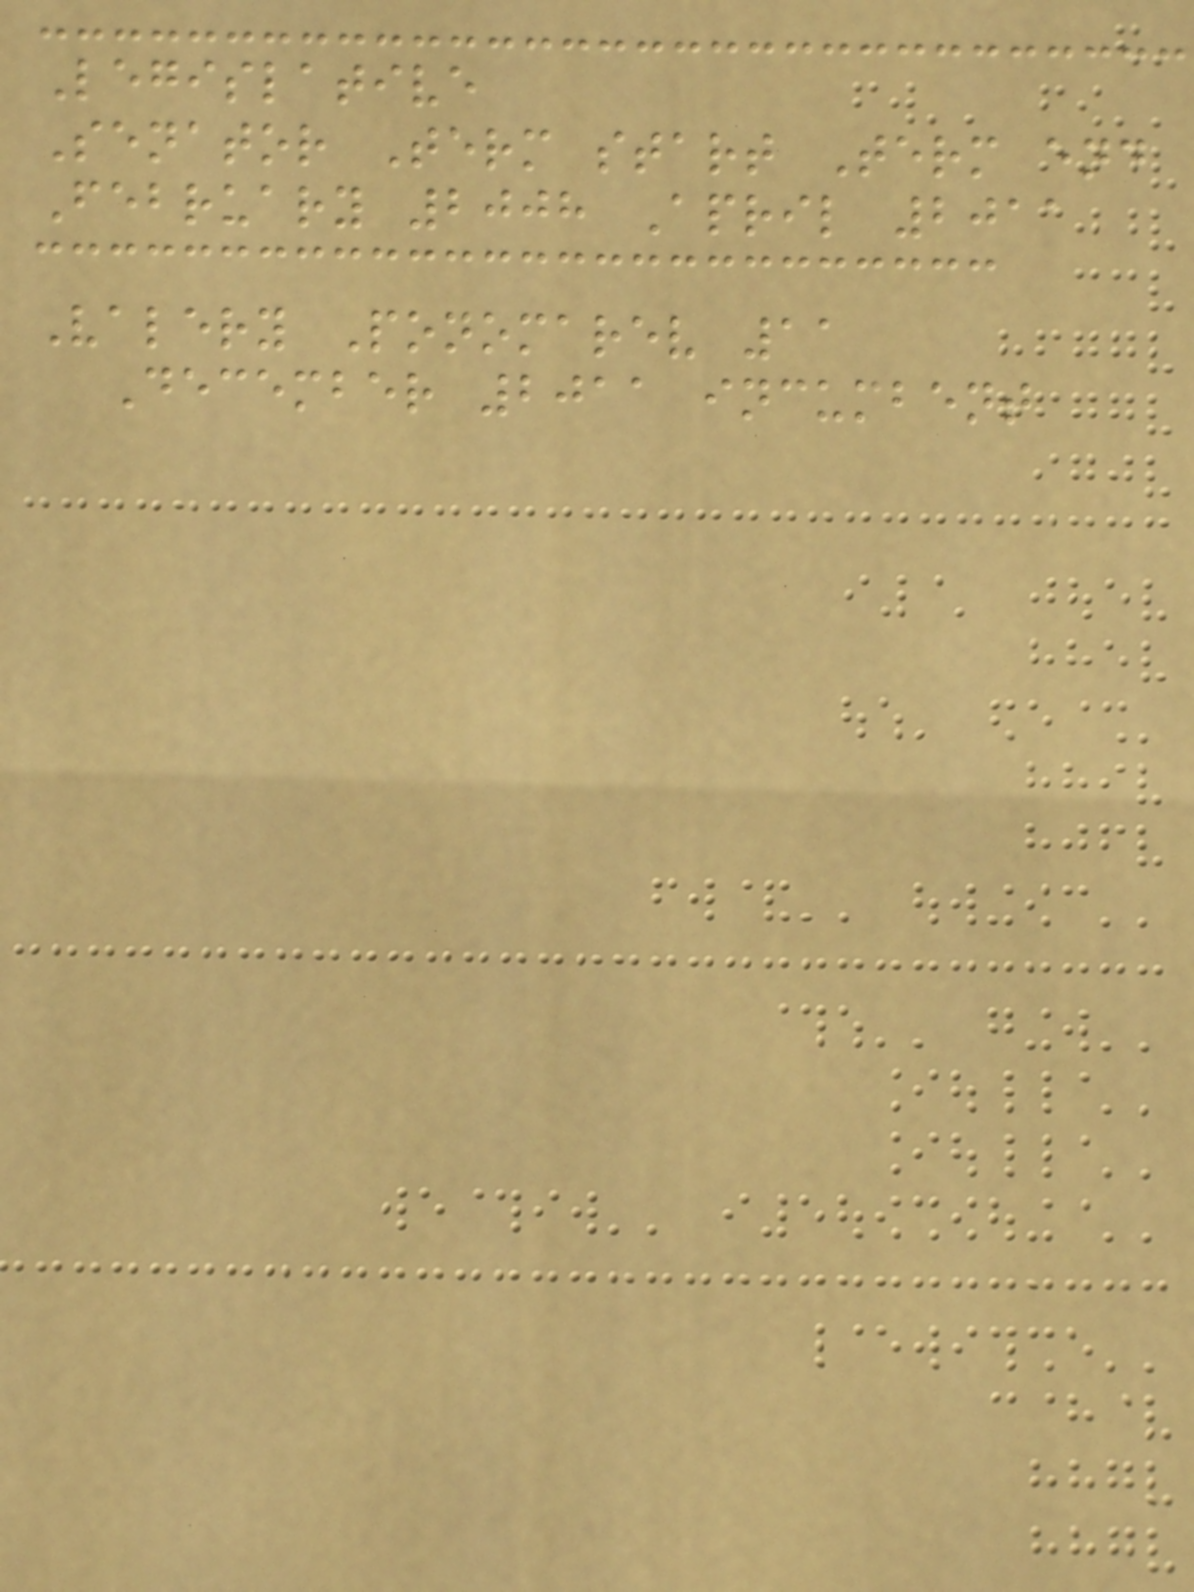Legislative
Senator Term start Term end
February 2008 April 2011
Valery Ponomarev 11
December 2011 incumbent
